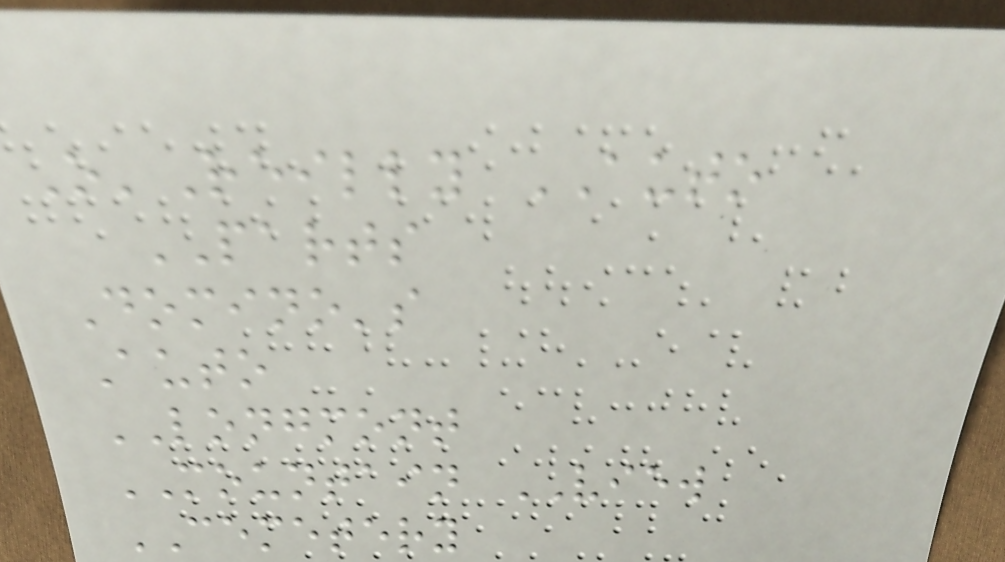O'Reilly AUTO
PARTS
Domino's
Auto
LONGMONT
MOUNTAIN VIEW
CEMETERY
